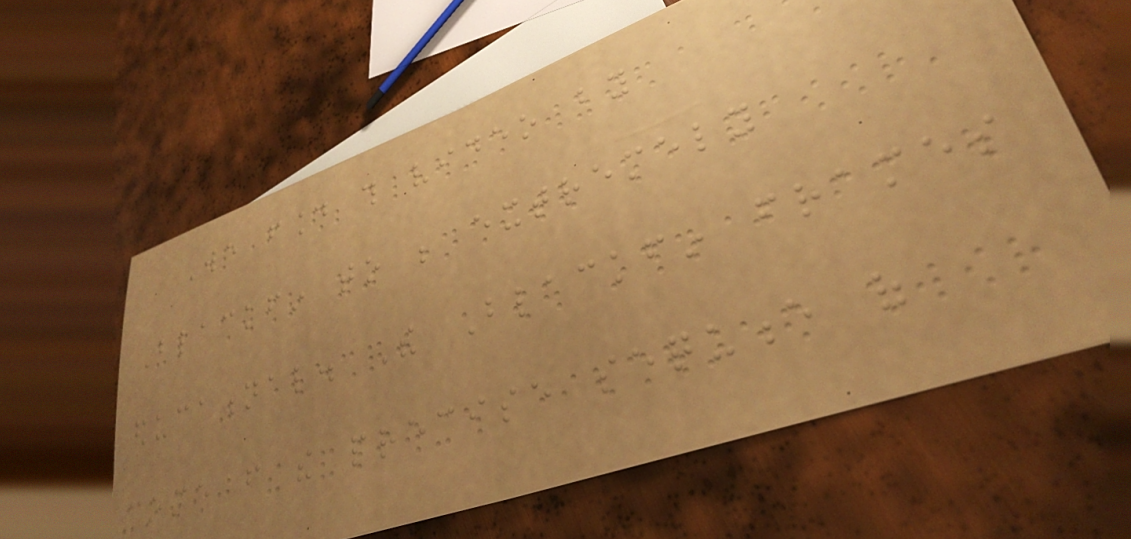We found this video by
Blackfin to be extremely
educational. The Blackfin frames
come from the precise sequence of
